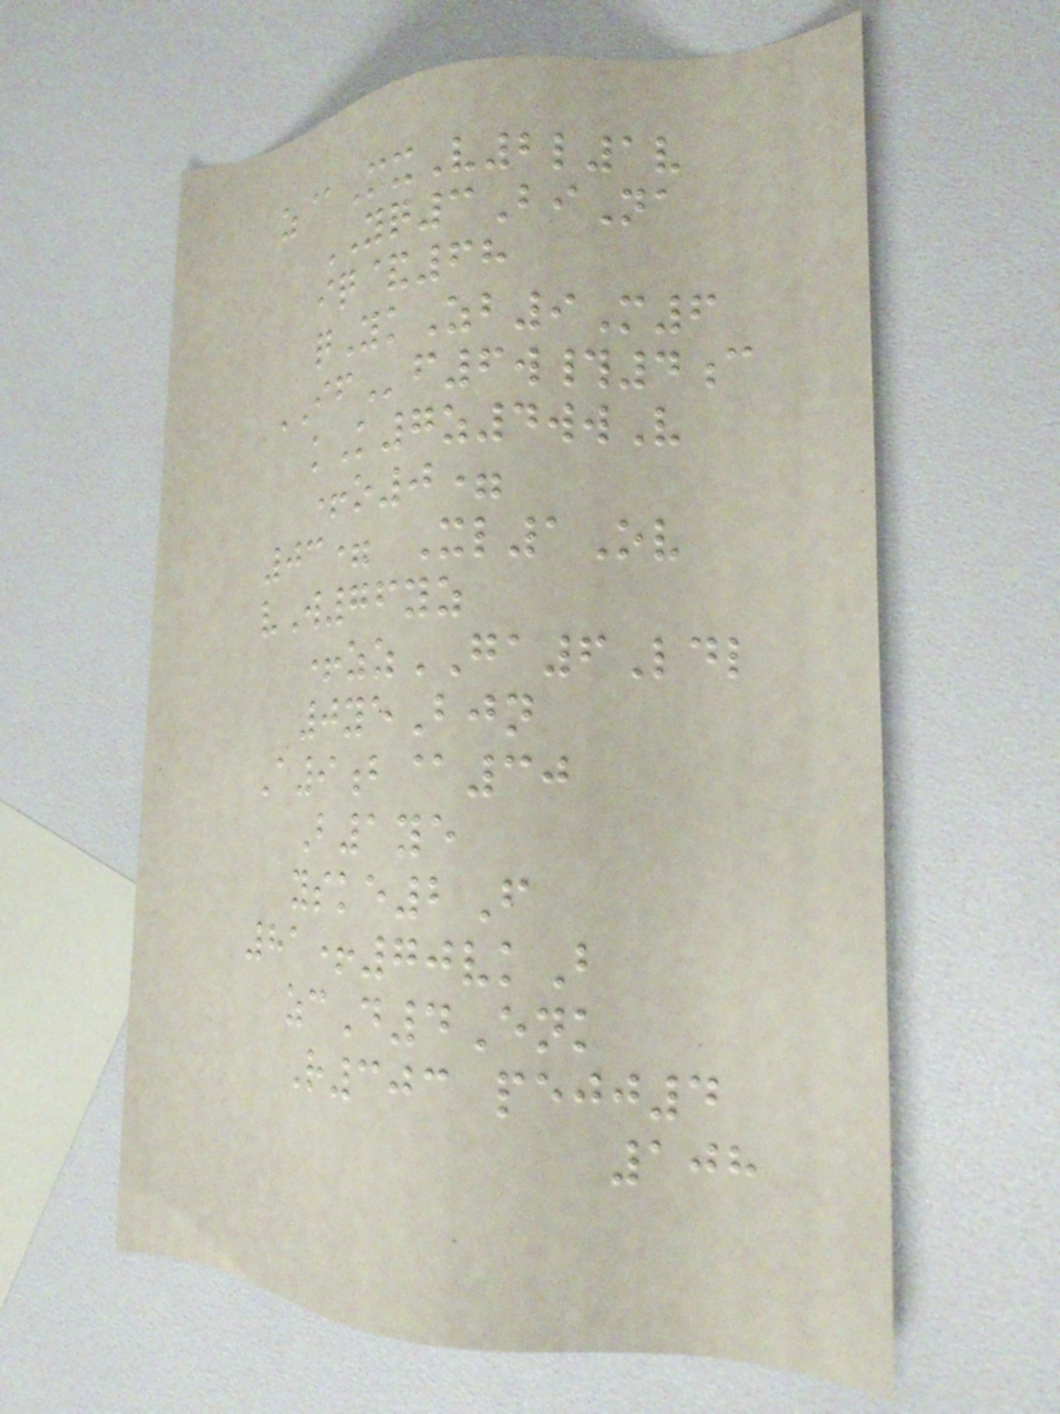z@MxV2l1v
YQ3BiNa
iq&68
qYkZb9M6
IFf6w#4c
kK7z4wwV
+o0=
03= Xl1Ov
vW76yz
+zzGA6Ldl
0yeBjn
A9b@30
B1ye
yske2F
81+70vkB
zcD4Enk
R303 pejj4
108
